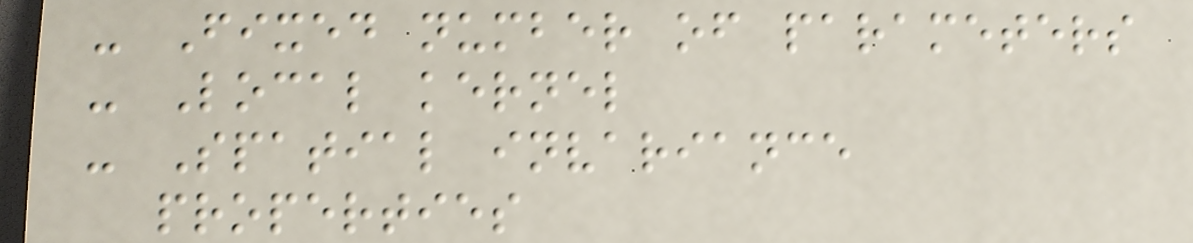- Fixed number of parameters
- Local kernel
- Spatial invariance
properties
